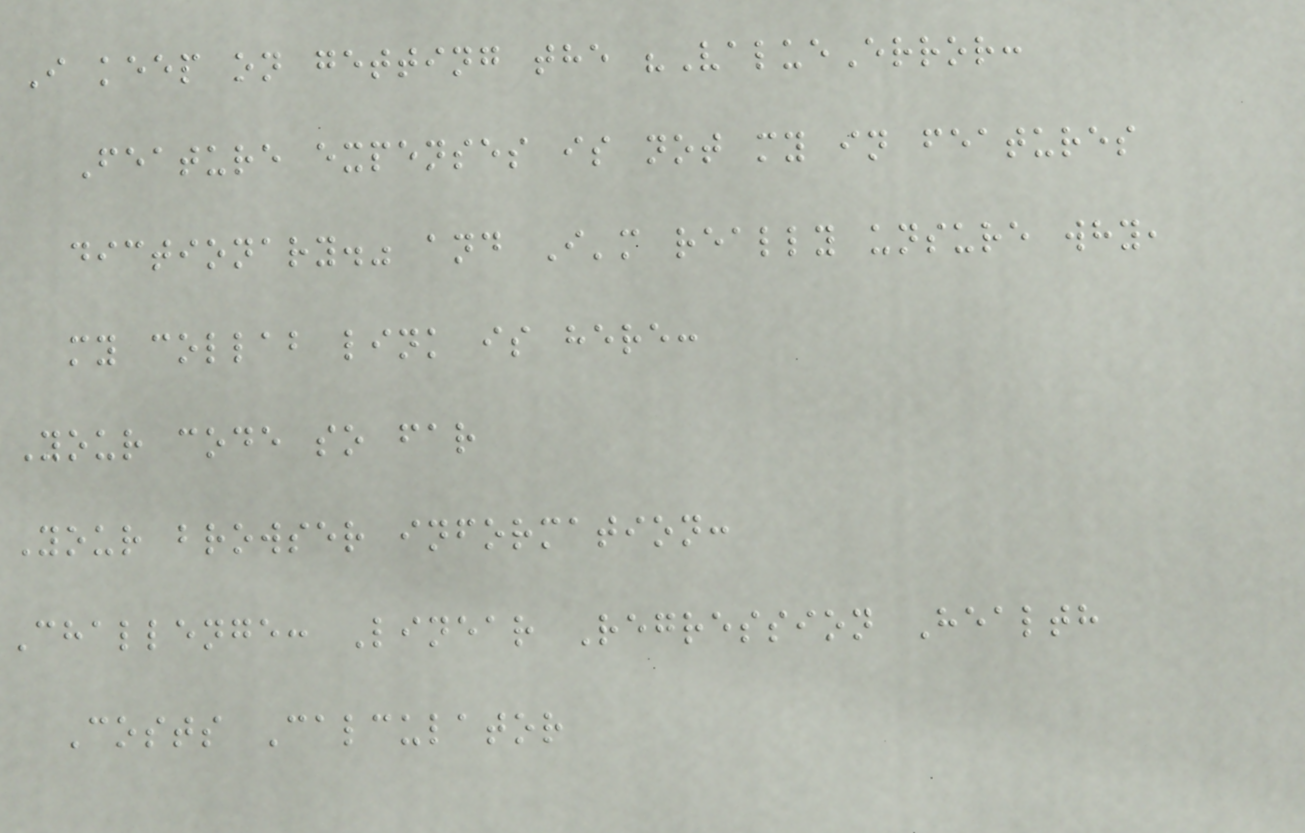I keep on getting the "ValueError:
Feature expenses is not my in features
dictionary." and I'm really unsure why,
my collab link is here:
Your code so far
Your browser information:
Challenge: Linear Regression Health
Costs Calculator
